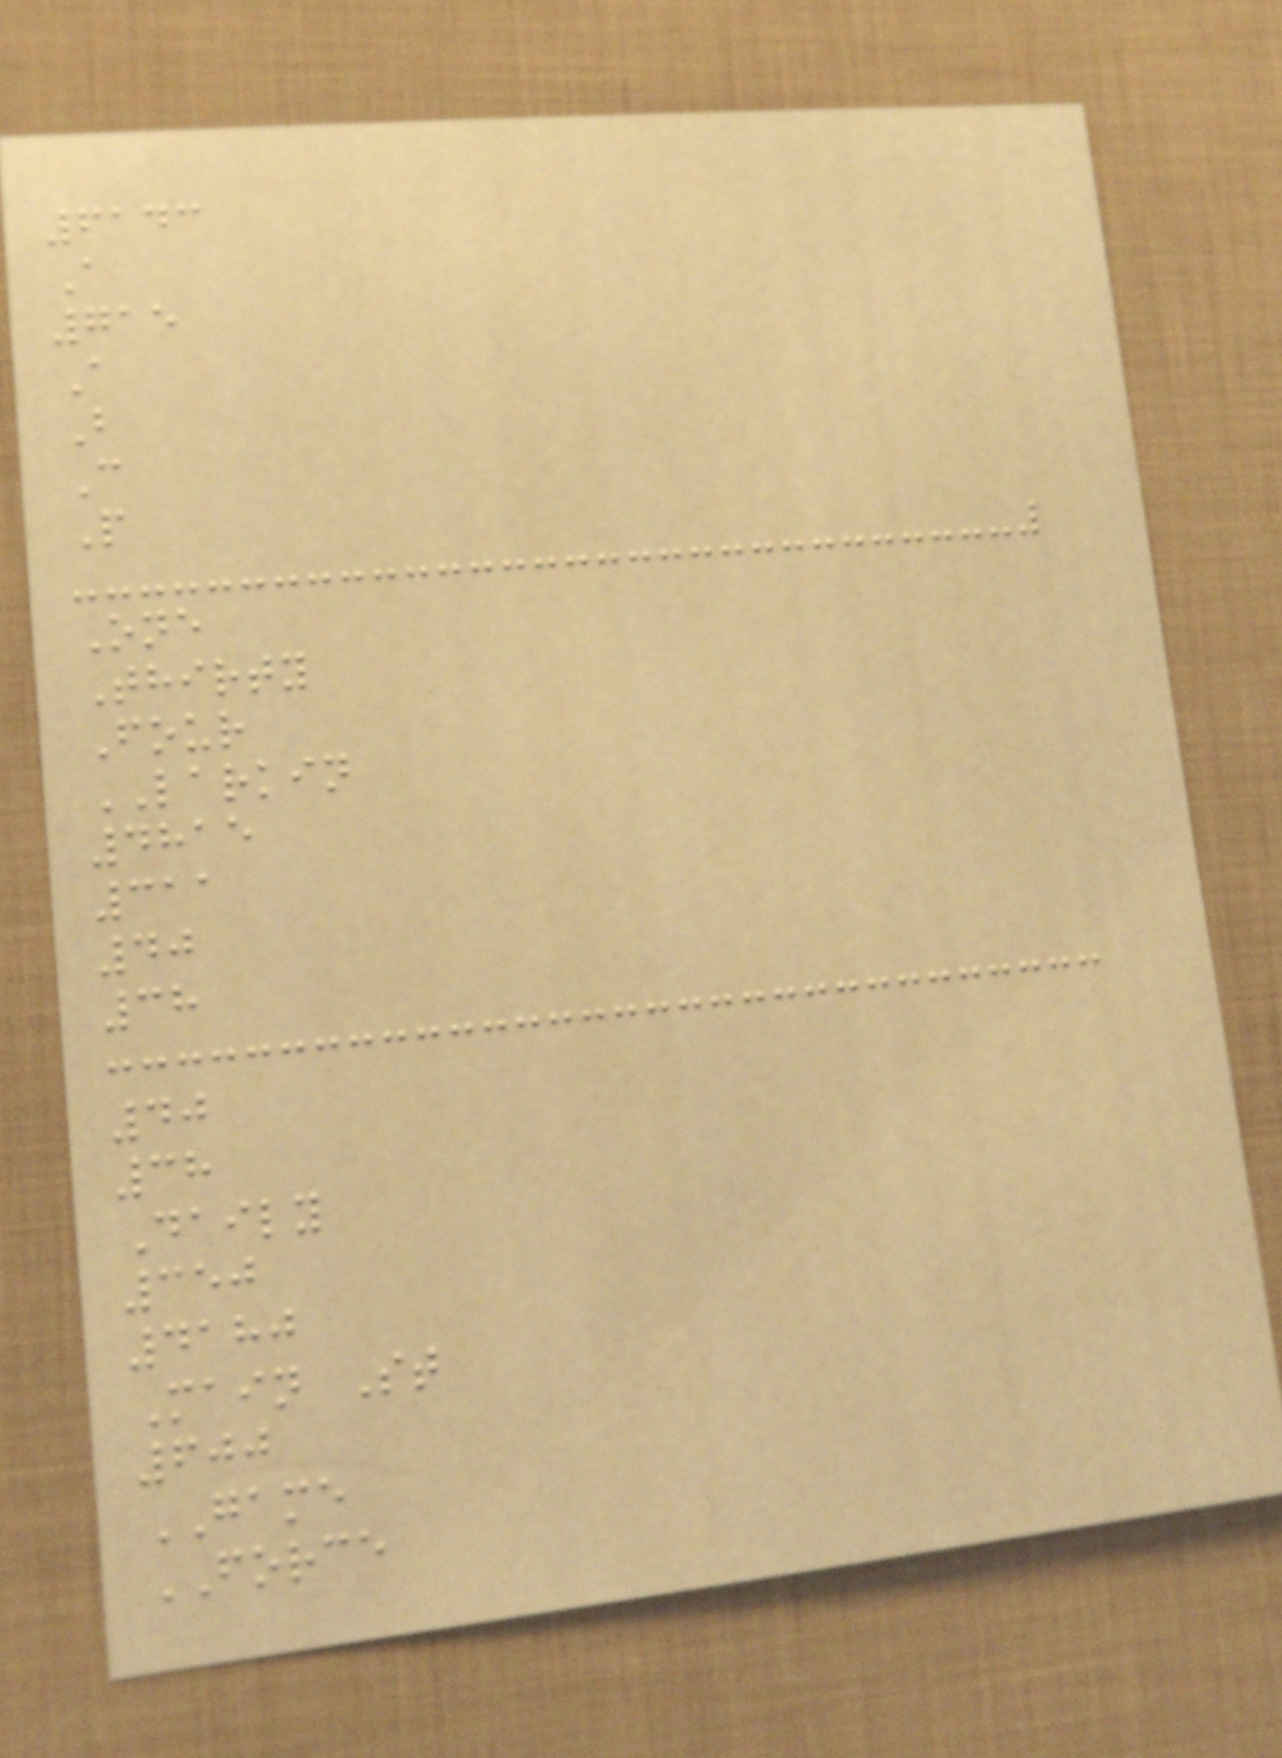6143
A
715
A
B
C
P
One
Thirty
Four
LARKIN
4815
311
40
38
40
38
Daily
350
4180
Main St
600
GAME
FORCE
